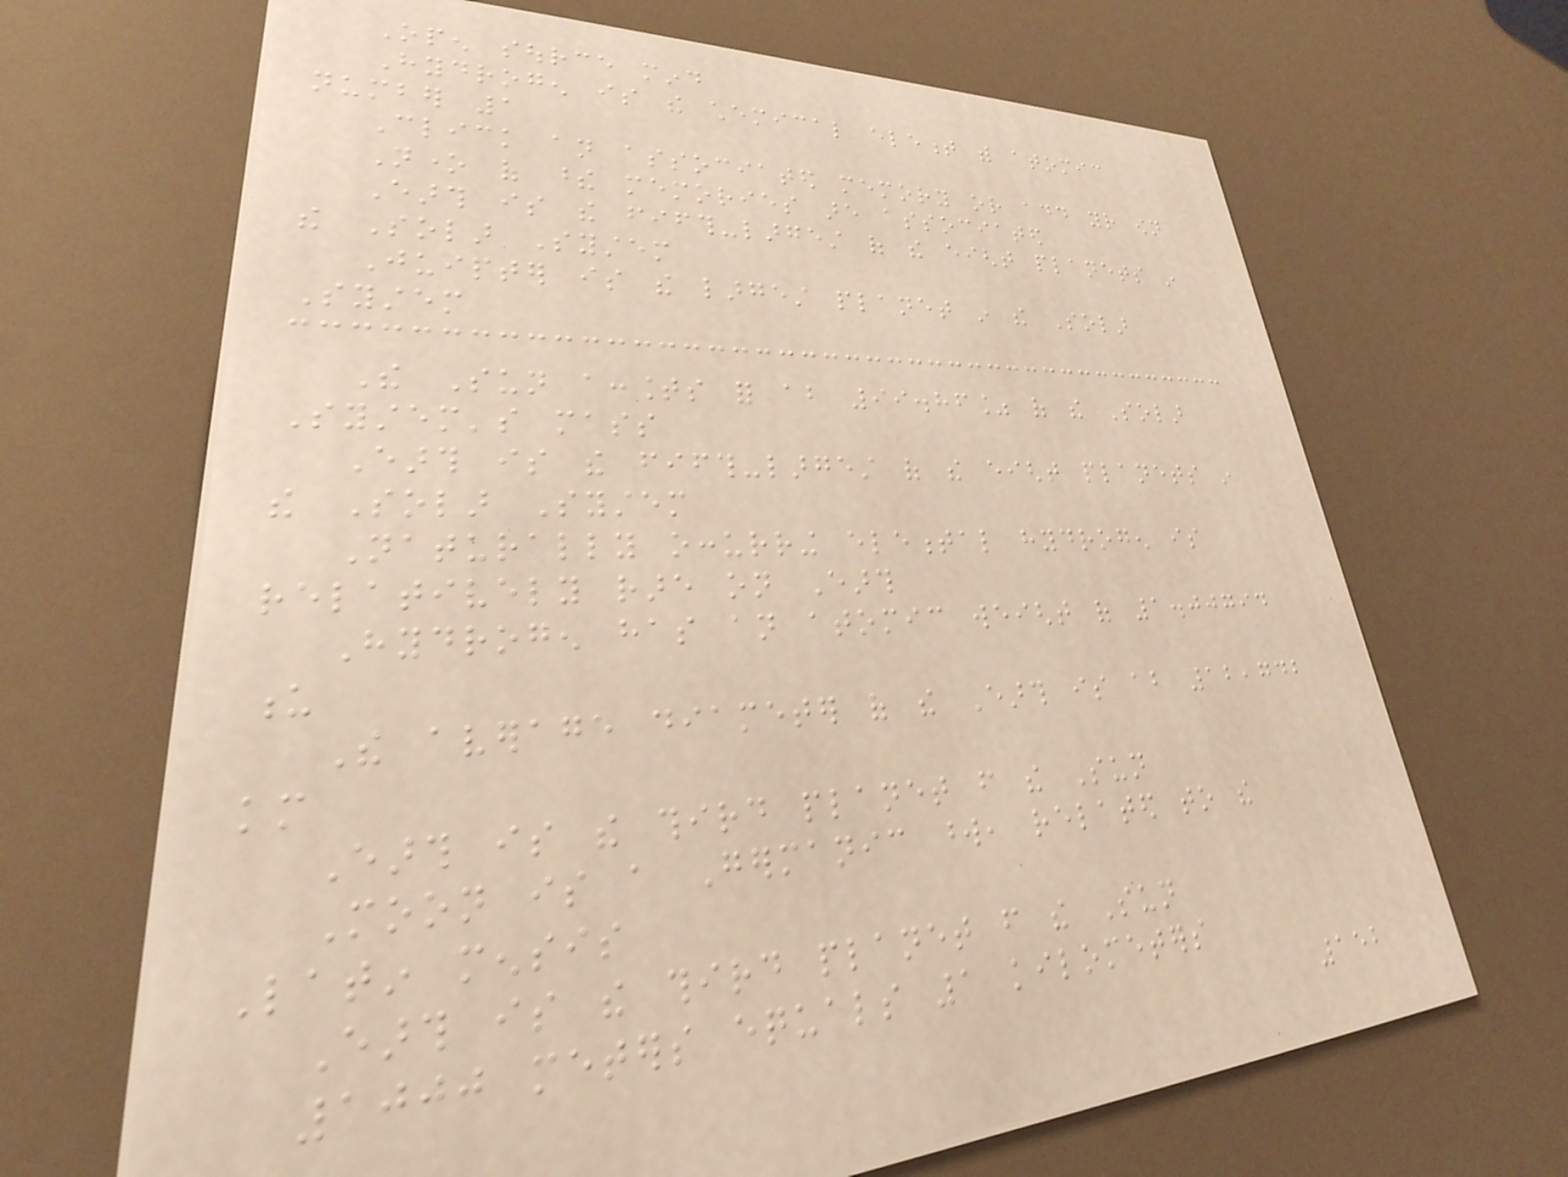Open source mind
Hydrogen is the chemical element with atomic
number 1
Click an associated memory or add your own
None of these memories are associated
Earth is the fifth-largest of the eight planets in
the Solar System
Juipter is the largest planet in the Solar
System
The Sun accounts for about 99.86% of the Solar
System's mass
Earth is the fifth-largest of the eight planets in
the Solar System
Naturally occurring elemental hydrogen is
relatively rare on Earth
Hydrogen has an atomic weight of 1.00794
u
The average diameter of the Earth is about 12,742
km
Earth is the third planet from the Sun
Moon is a Germanic word, related to the
Latin mensis
Earth is the third planet from the Sun
1000 meters equals 1 kilometers
152
